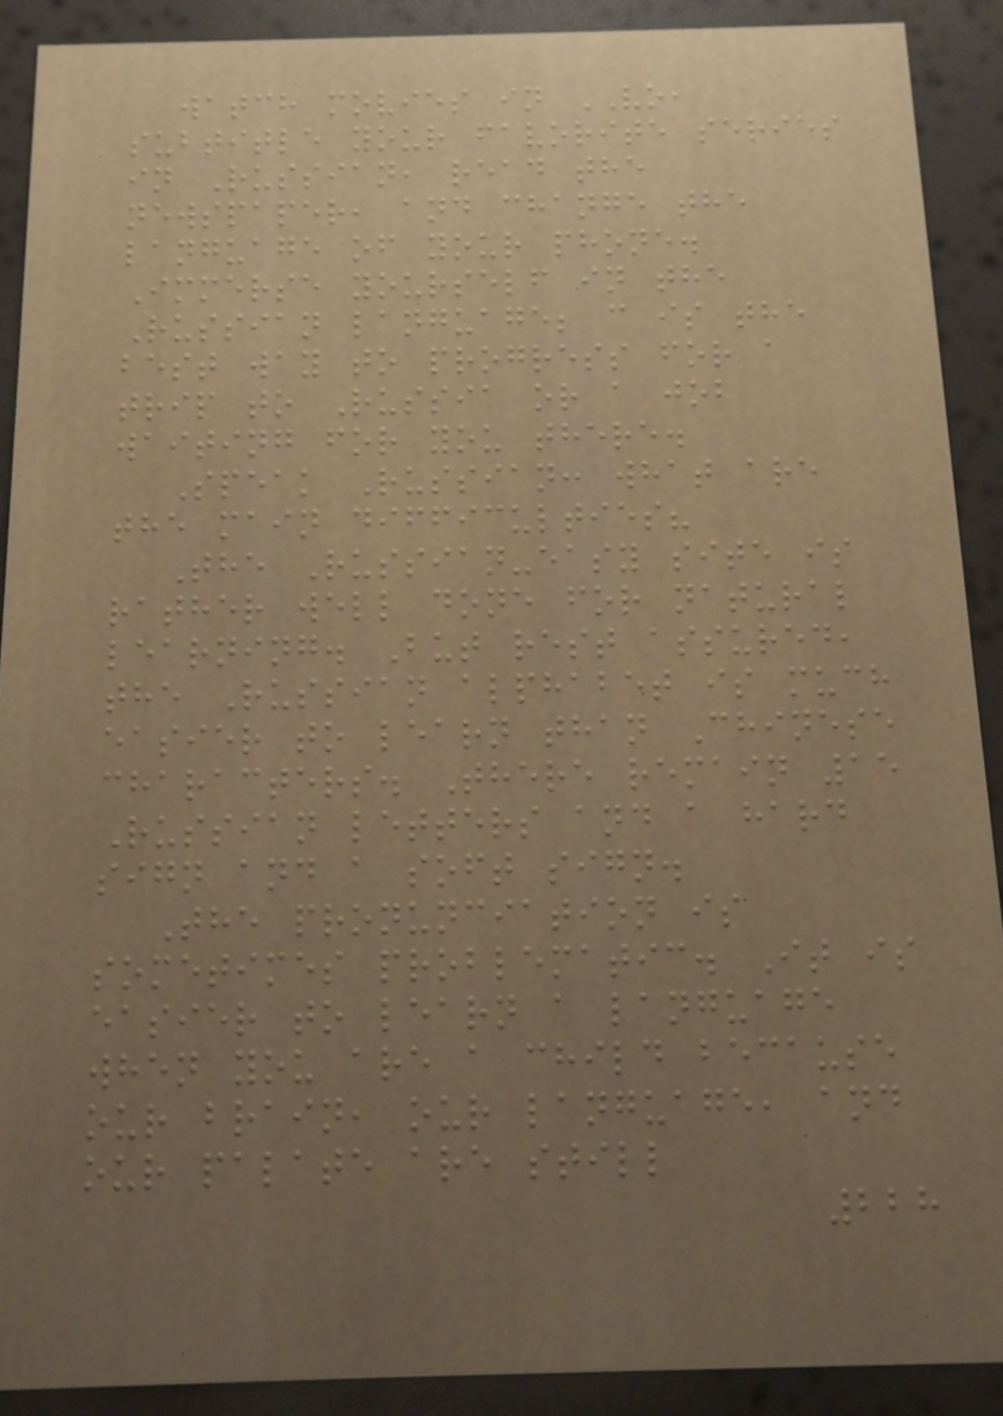watch movies in VO,
subtitle your favorite series
in Russian, read the
newspaper, and change the
language of your phone.
Immerse yourself in the
Russian language; c is the
best way to progress for a
trip to Russia or a job
waiting for you there.
Speak Russian: what are
the main difficulties?
The Russian-easy site is
rather well done for natural
learning. But rest assured,
the Russian alphabet is much
easier to learn than Chinese
characters. There remain 15
Russian letters and a hard
sign and a soft sign.
The pronunciation is
sometimes problematic. It is
easier to learn a language
when you are a child because
our brain, our language, and
our palate are still
228
